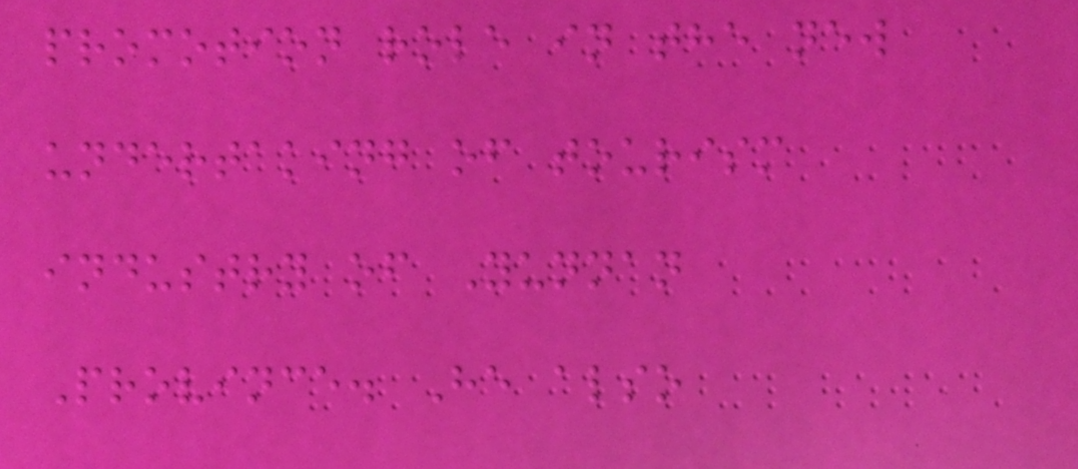promotion role in the new
undertaking of tourism
industry of Yunnan
Province. He also
